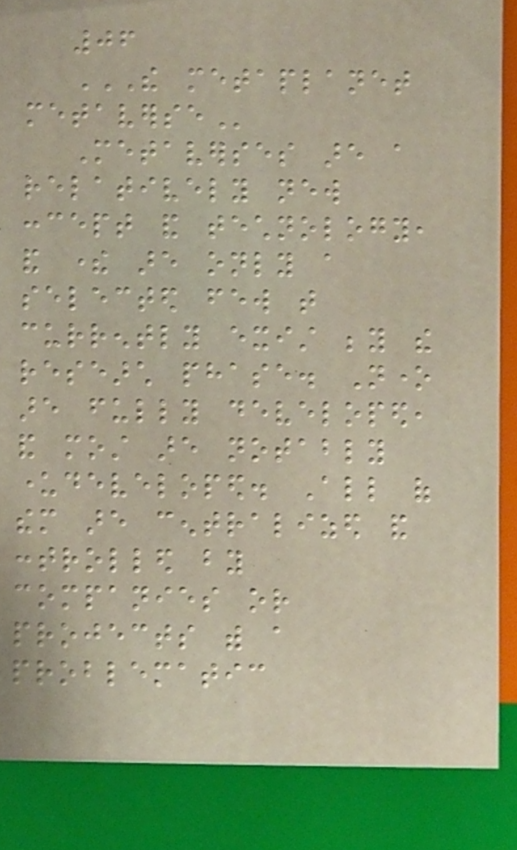06
THE METAPLANET
METAVERSE
Metaverses are a
relatively new
concept and technology,
and there are only a
selected few that
currently exist beyond the
research phase. None
are fully developed,
and most are notably
underdeveloped. All of
them are centralized and
controlled by
companies or
projects with a
problematic
